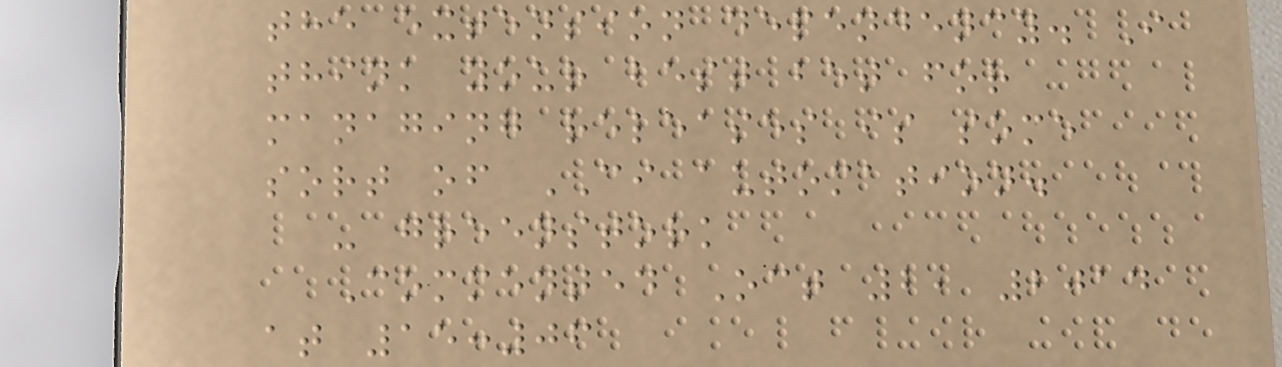the extension dependency. I
think your best bet for
managing releases is some
sort of CI automation.
- greenstork
Commented Oct 2, 2014
at 15:06
